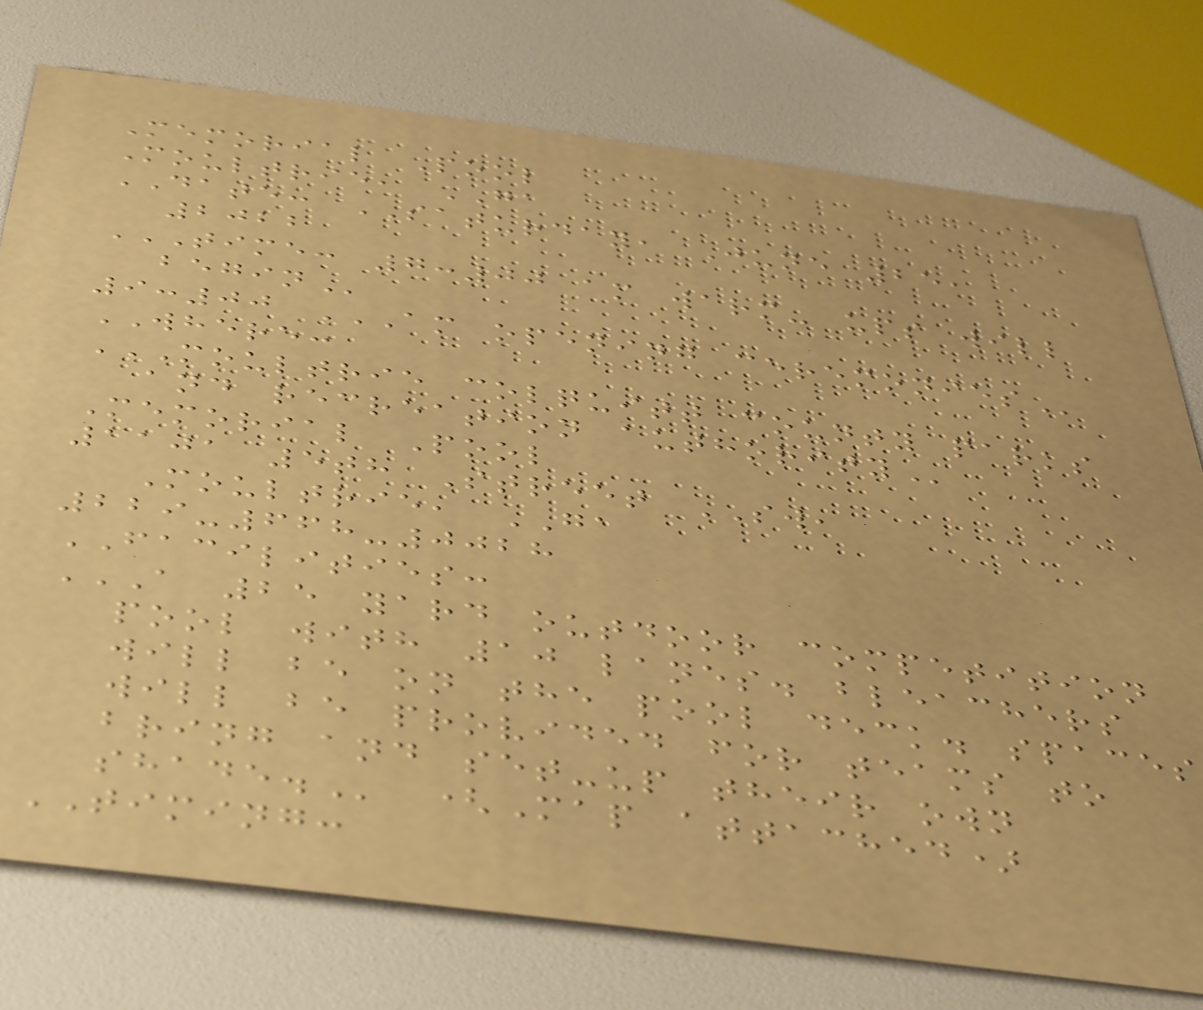Memorial Pool
Moultrie, GA
DATE: SATURDAY, June 25,
2022
TIME: 7:00 AM WARM- UPS WILL
BEGIN
9:00 AM OPENING CEREMONIES
WHERE:
MOULTRIE COLQUITT COUNTY PARKS
AND RECREATION AUTHORITY
Memorial Pool
1101 5th Street SW,
Moultrie, GA
229-668-0028
FACILITIES:
A 25 YARD OUTDOOR COMPETITION
POOL WITH 10 LANES. BLEACHERS
WILL BE ON THE POOL DECK. SPACES
WILL BE PROVIDED FOR TEAMS TO
BRING AND SET-UP THEIR OWN
SHADE. (Map attached)
TIMING:
